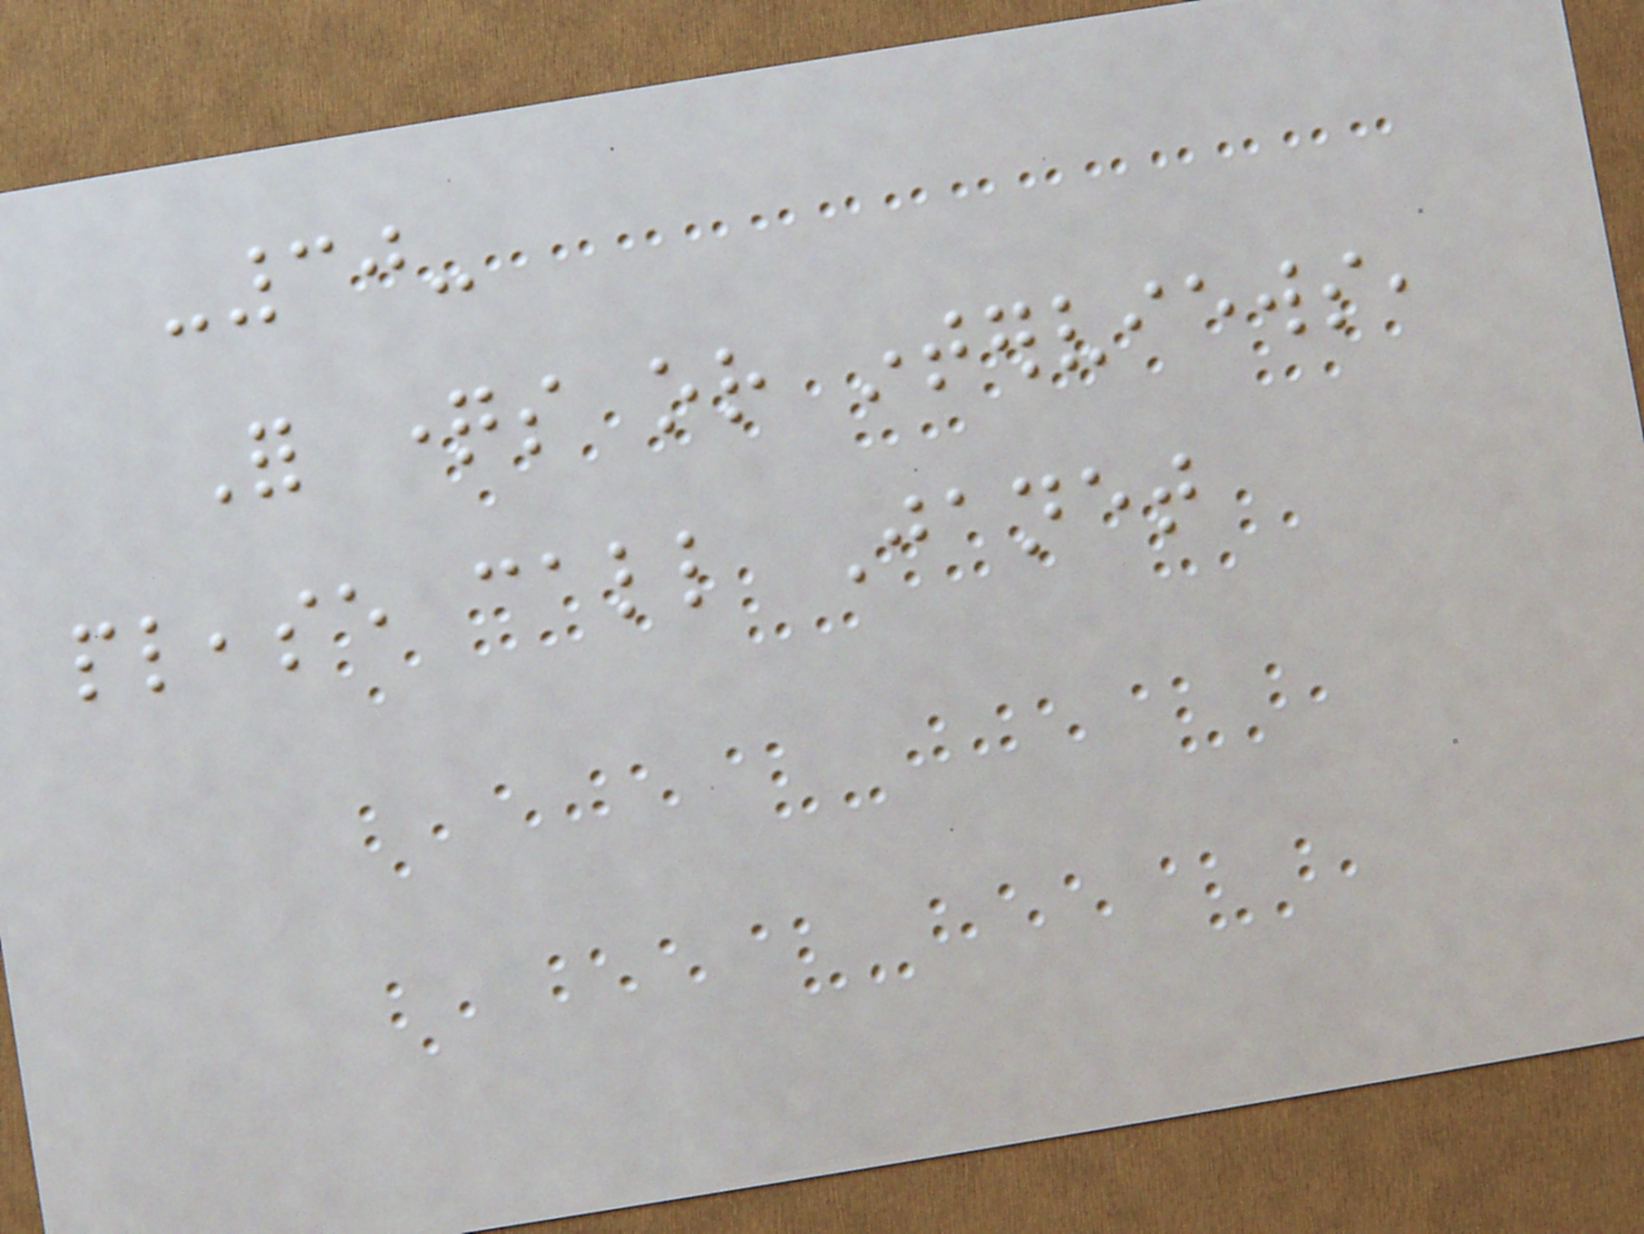-30-
For questions or interviews,
please call Janet
